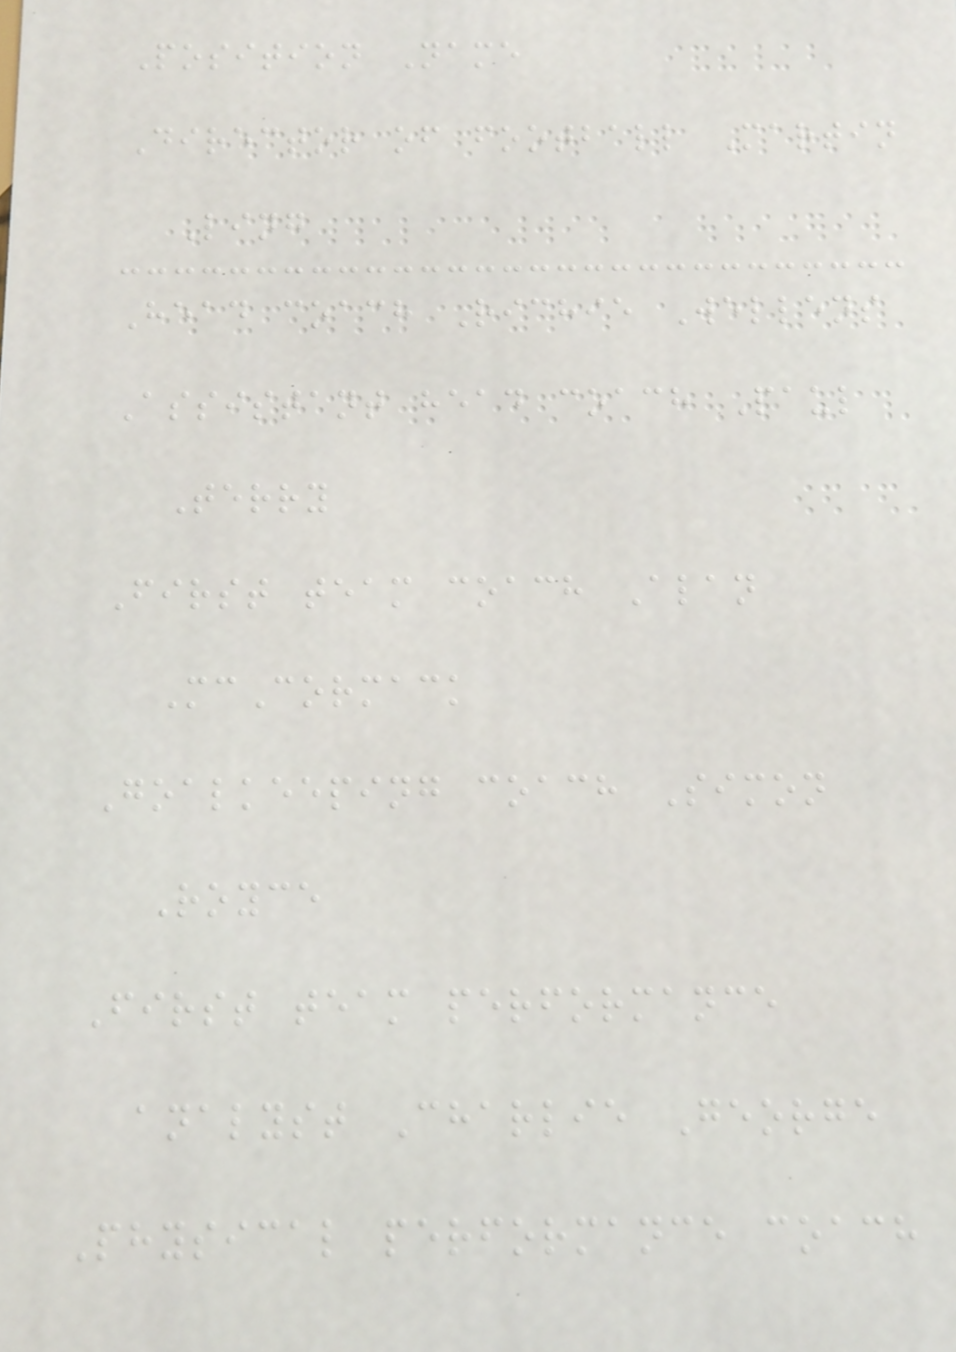Position Name
Director of football Martin
Ling
Head coach Richie Wellens
Assistant head coach Paul
Terry
First team coach Alan
McCormack
Goalkeeping coach Simon
Royce
First team performance
analyst Charlie George
Physical performance coach
